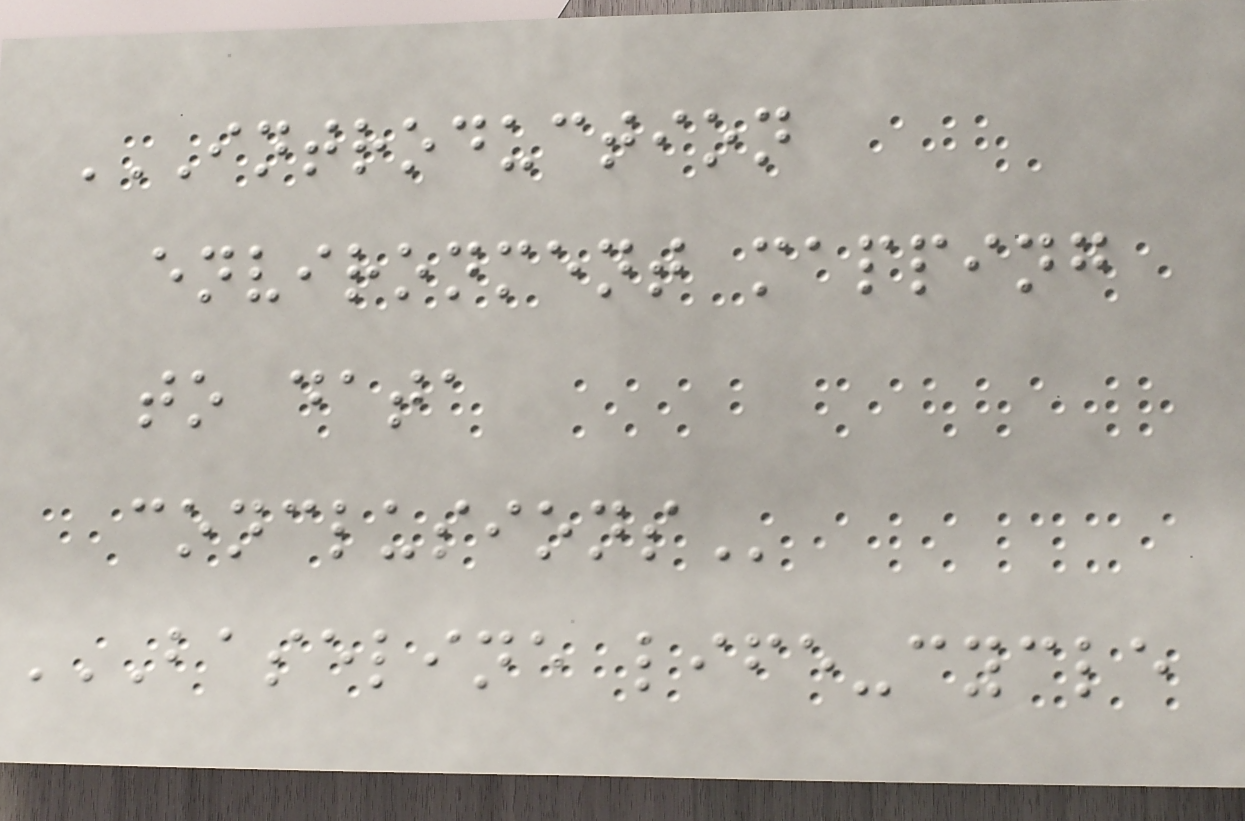INTRODUCTION
ENVIRONMENT MAPPING
TO DATA
CONCLUSIONS
BASELINE LIFE-CYCLE
